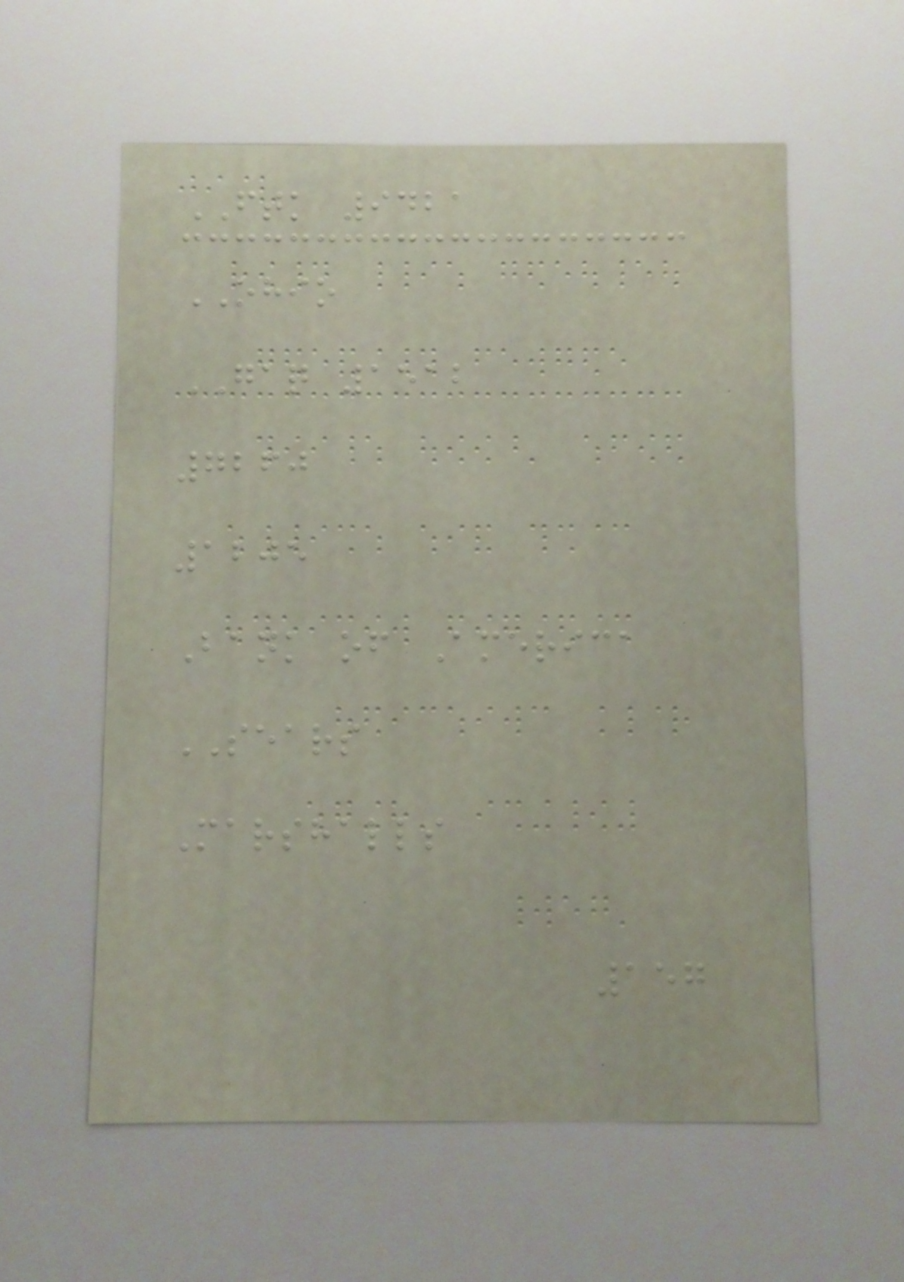FTK 9421
OHIO
GAQ 1512
7260
1205
Bank of America
SEARS
Marshalls
157
